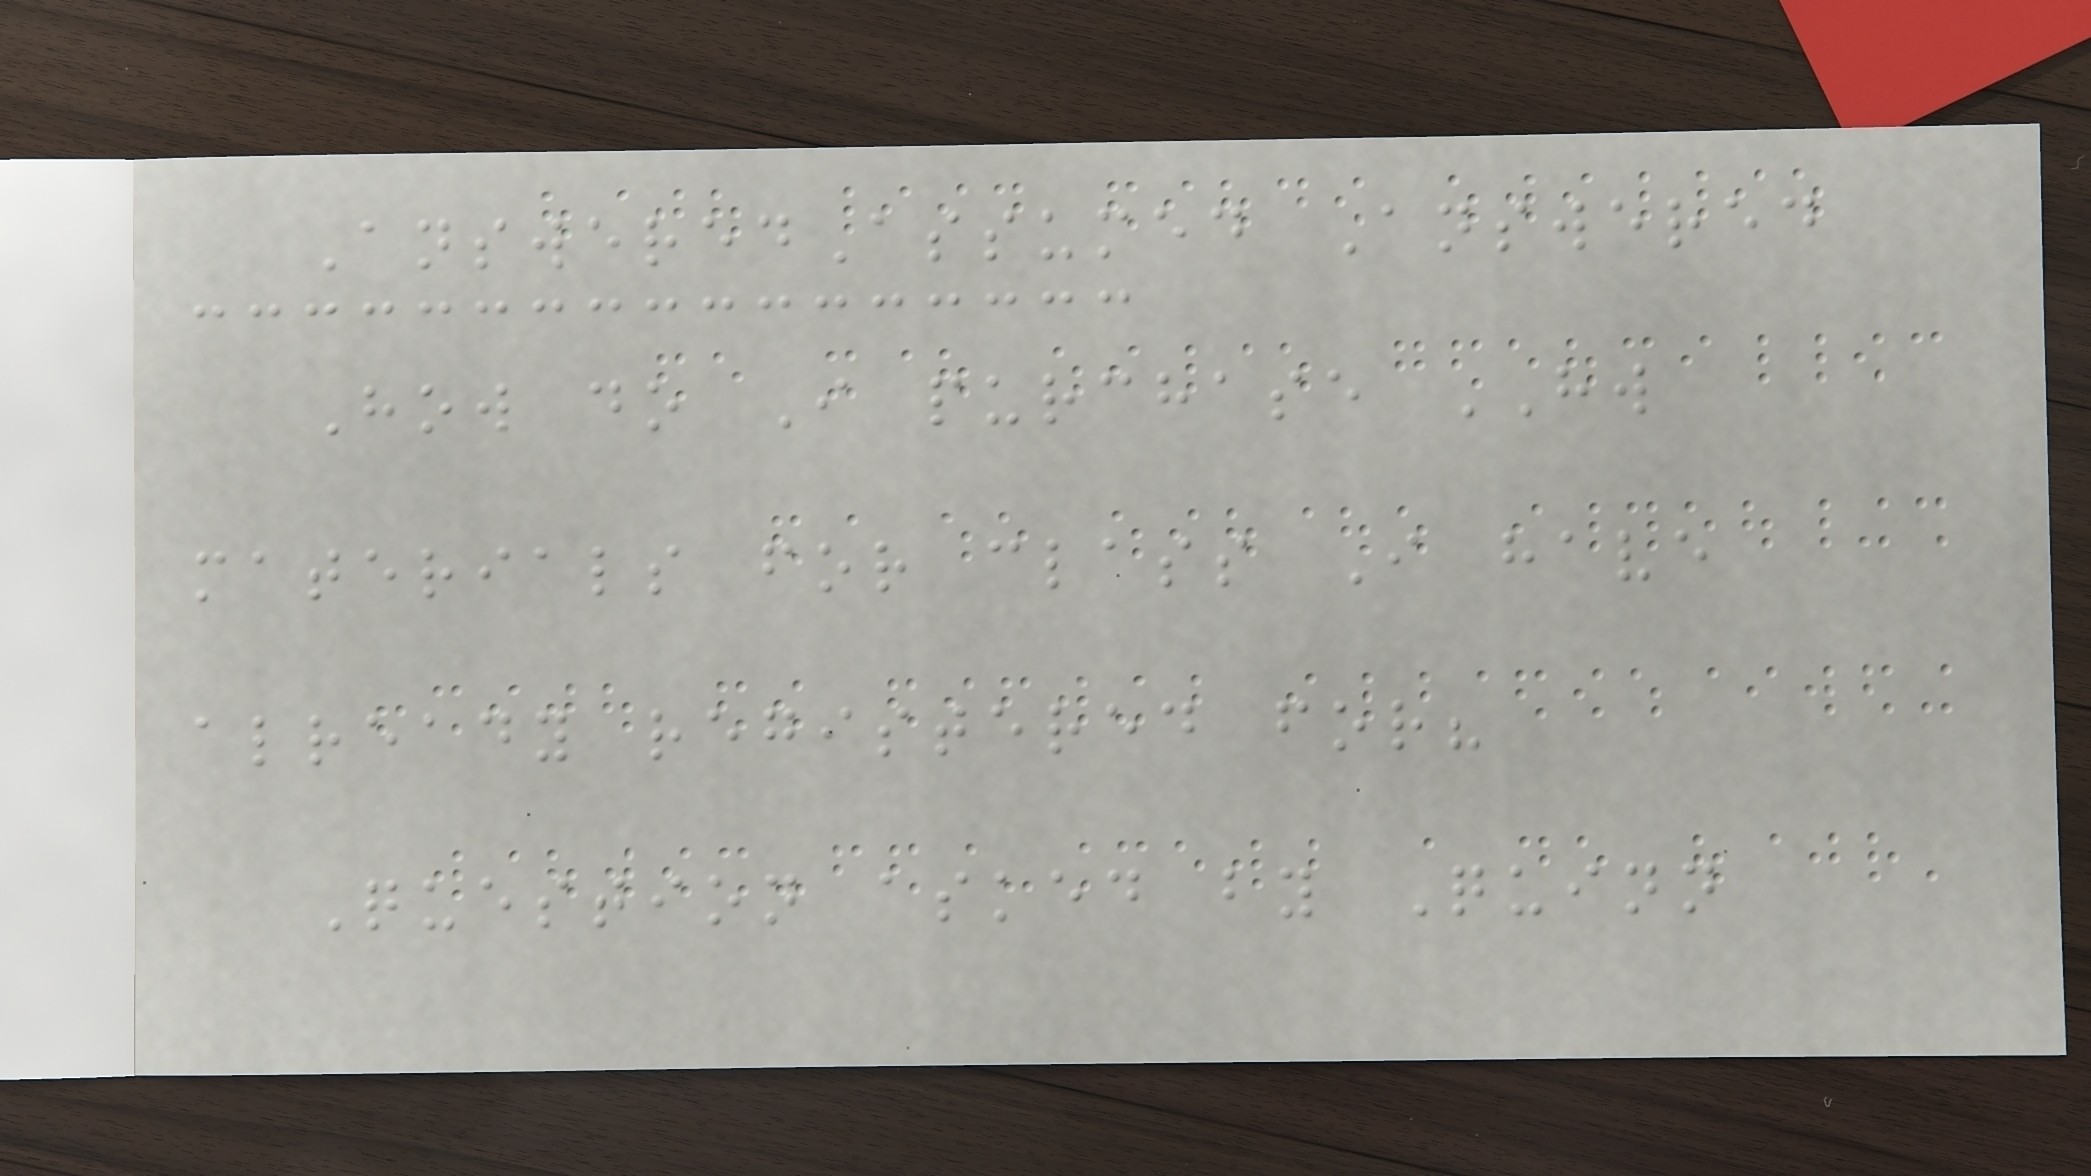AnsweredAssumed Answered
How do I purchase HW
materials for class I have
already registered for?
Question asked by Quinn
